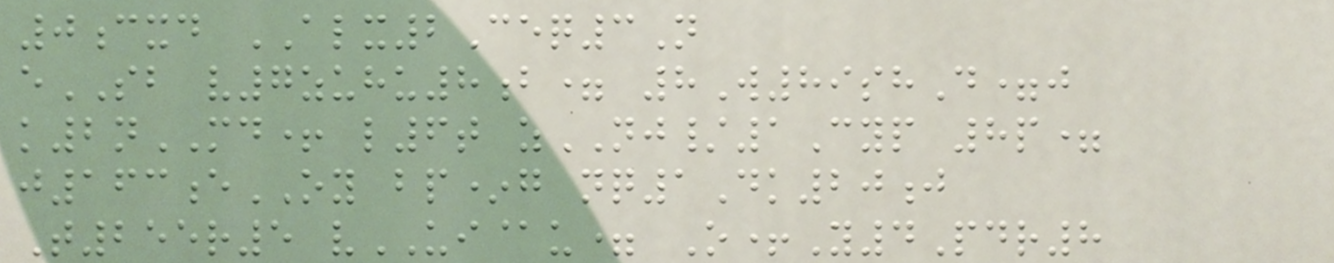0cxd ALX2Ceq3N
eSB v7zuhu8b= 8W89shD=j
k2nMD+ l6t zNJ/1Cyp 8p=
j163eOY bp*g nq1Dk20j
T255r5 vUI@u= O+Y4Pdr8
